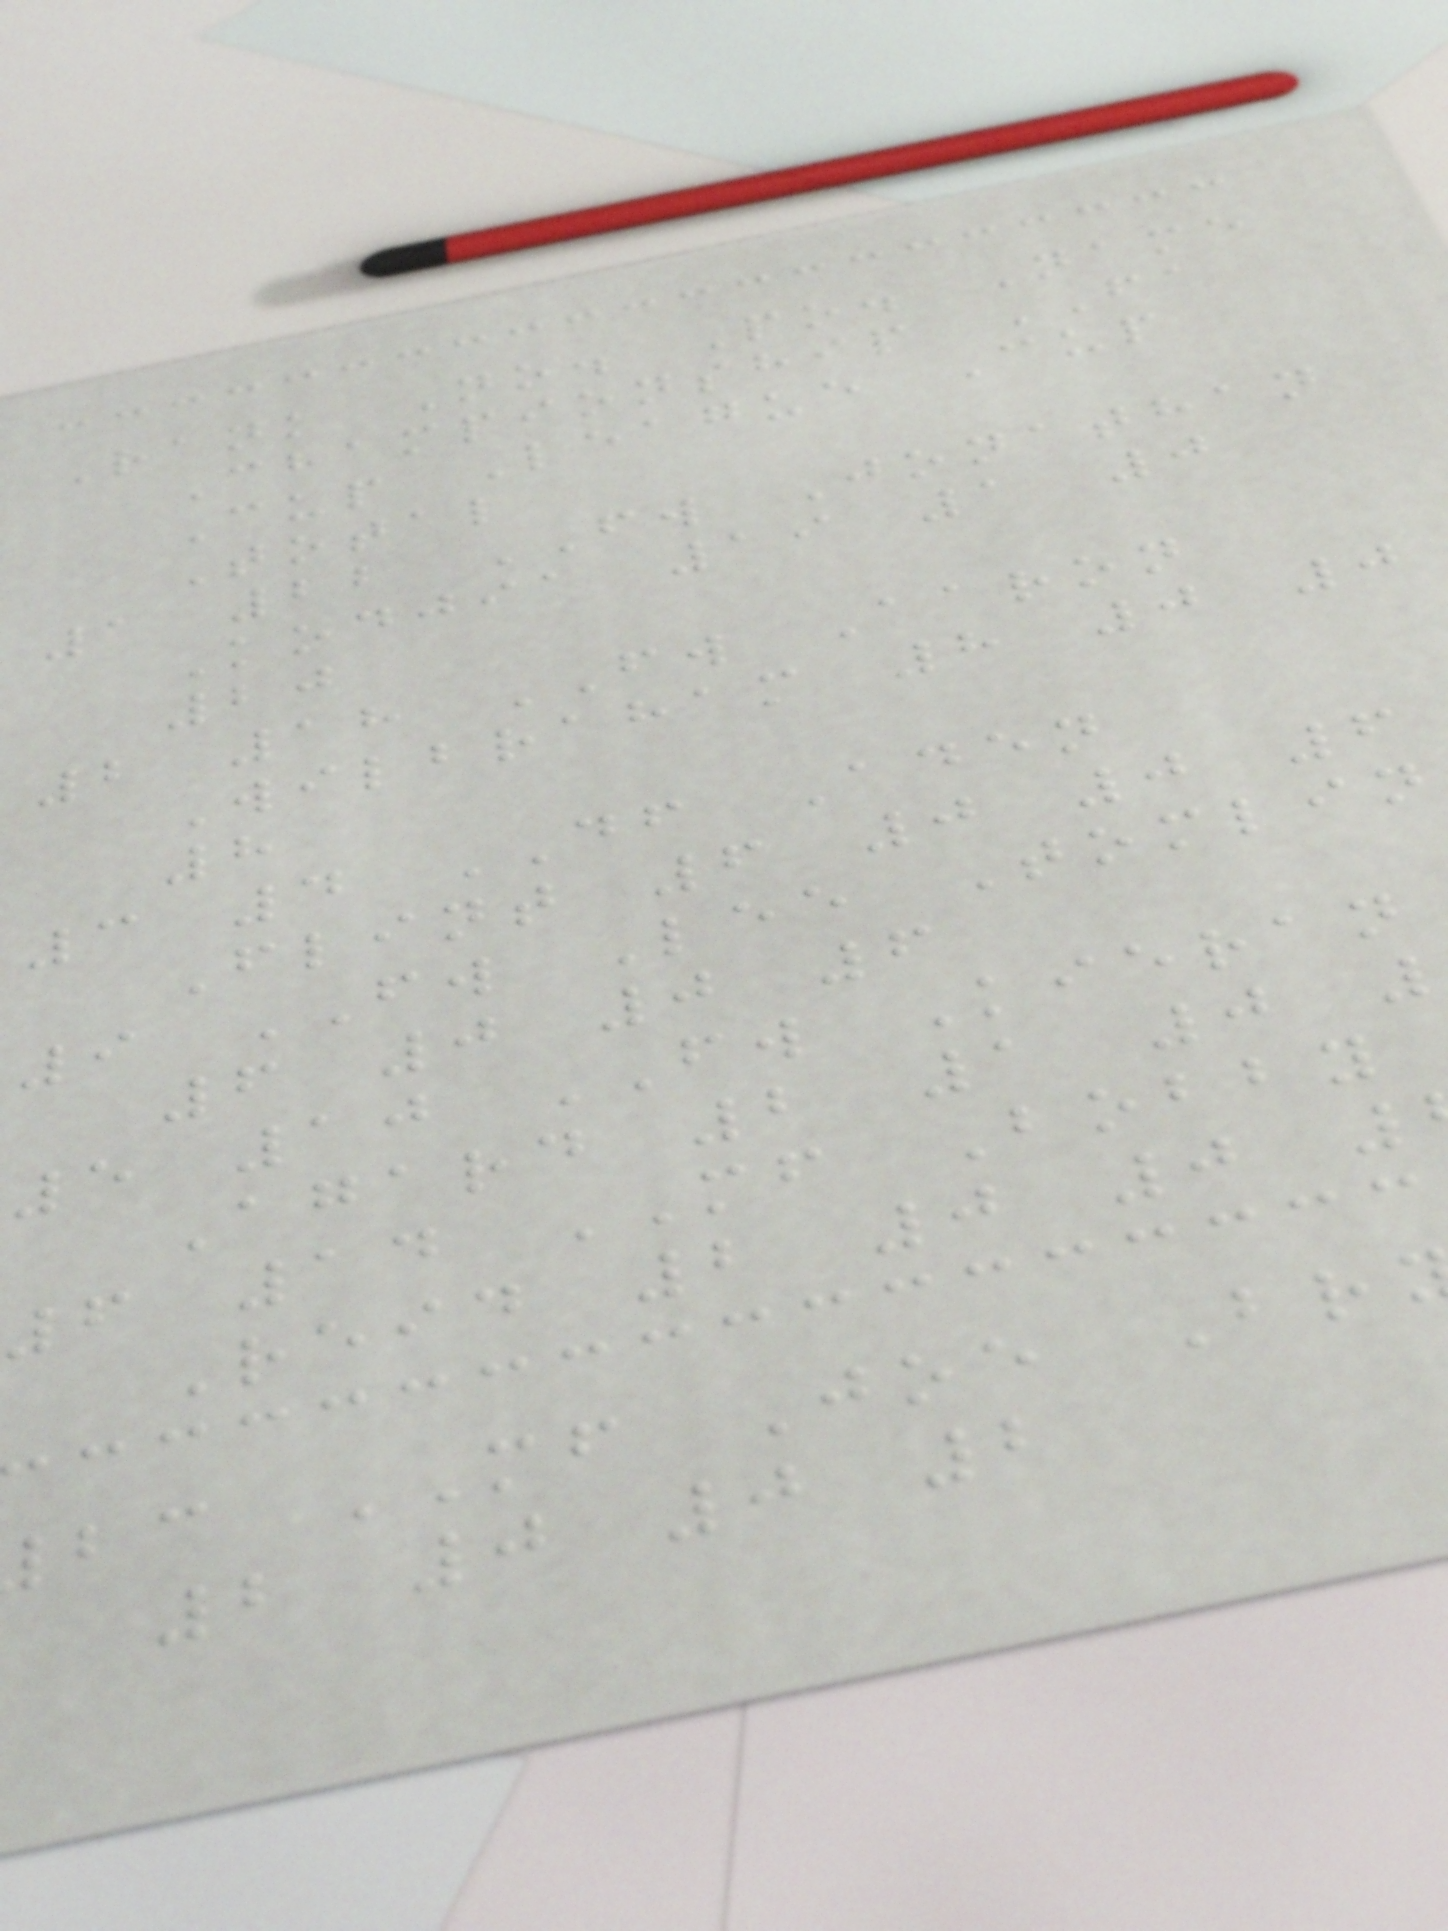Rank No. Po. Name
Championship FA
Cup League Cup
Total
1 22 FW Jonathan
Kodjia 19 1 0
20
2 18 FW Aaron
Wilbraham 8 0 0
8
3 4 DF Aden
Flint 6 0 0 6
9 FW Lee Tomlin
6 0 0 6
5 10 FW Kieran
Agard 2 1 0
6 14 MF Bobby
Reid 2 0 0
bc MF Joe Br
2 0 0 2
